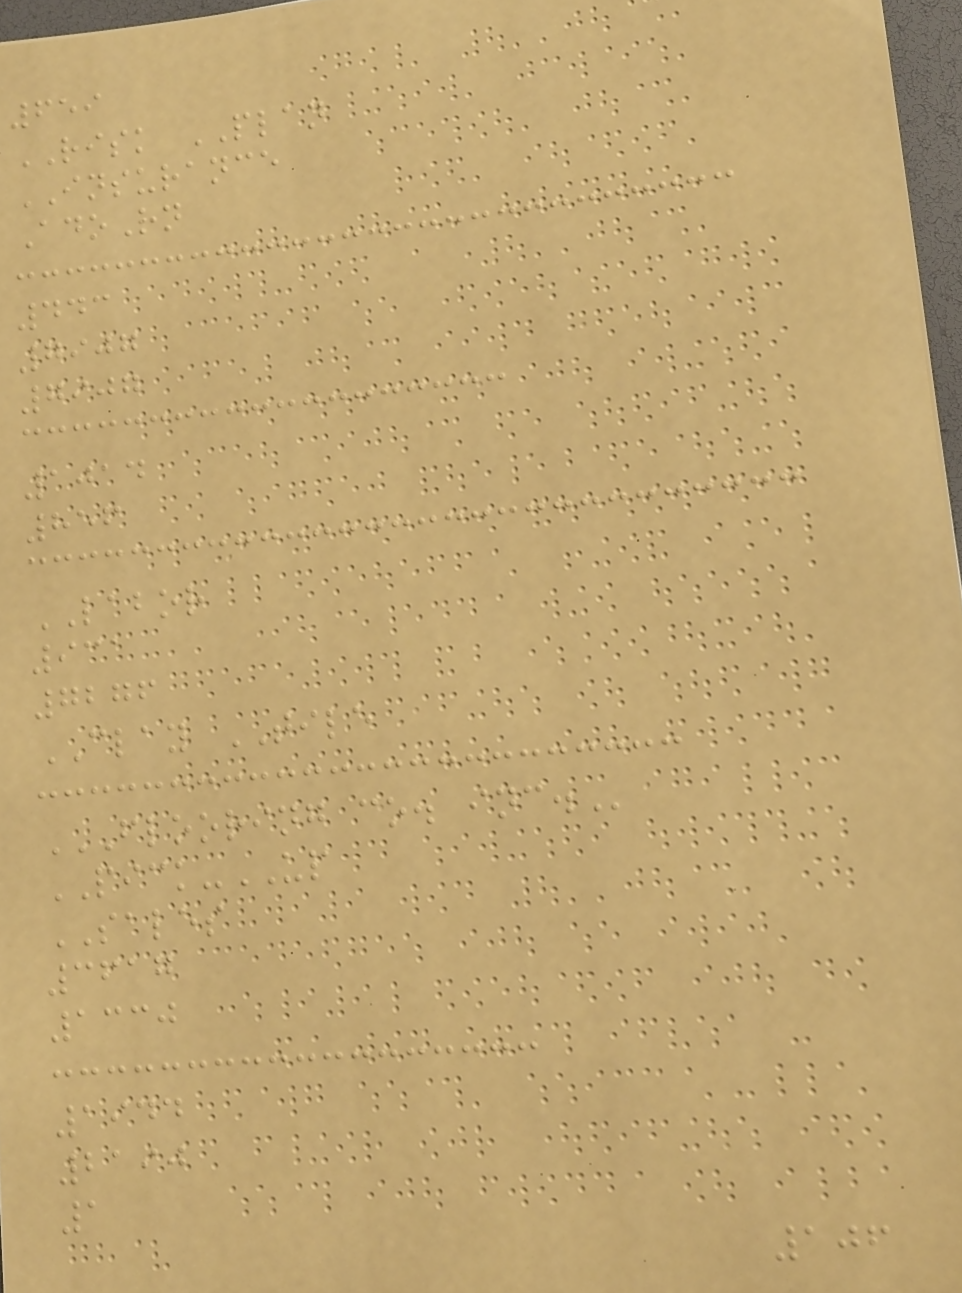659
RISK PLAN
INSURANCE
AdoRn
443
7907
7907
1014
856
LABOR
931
7276
CLAY TILE
FLOORING CO. INC.
PICK-UP
SALES
3617
1330
1944
2190
1
106
